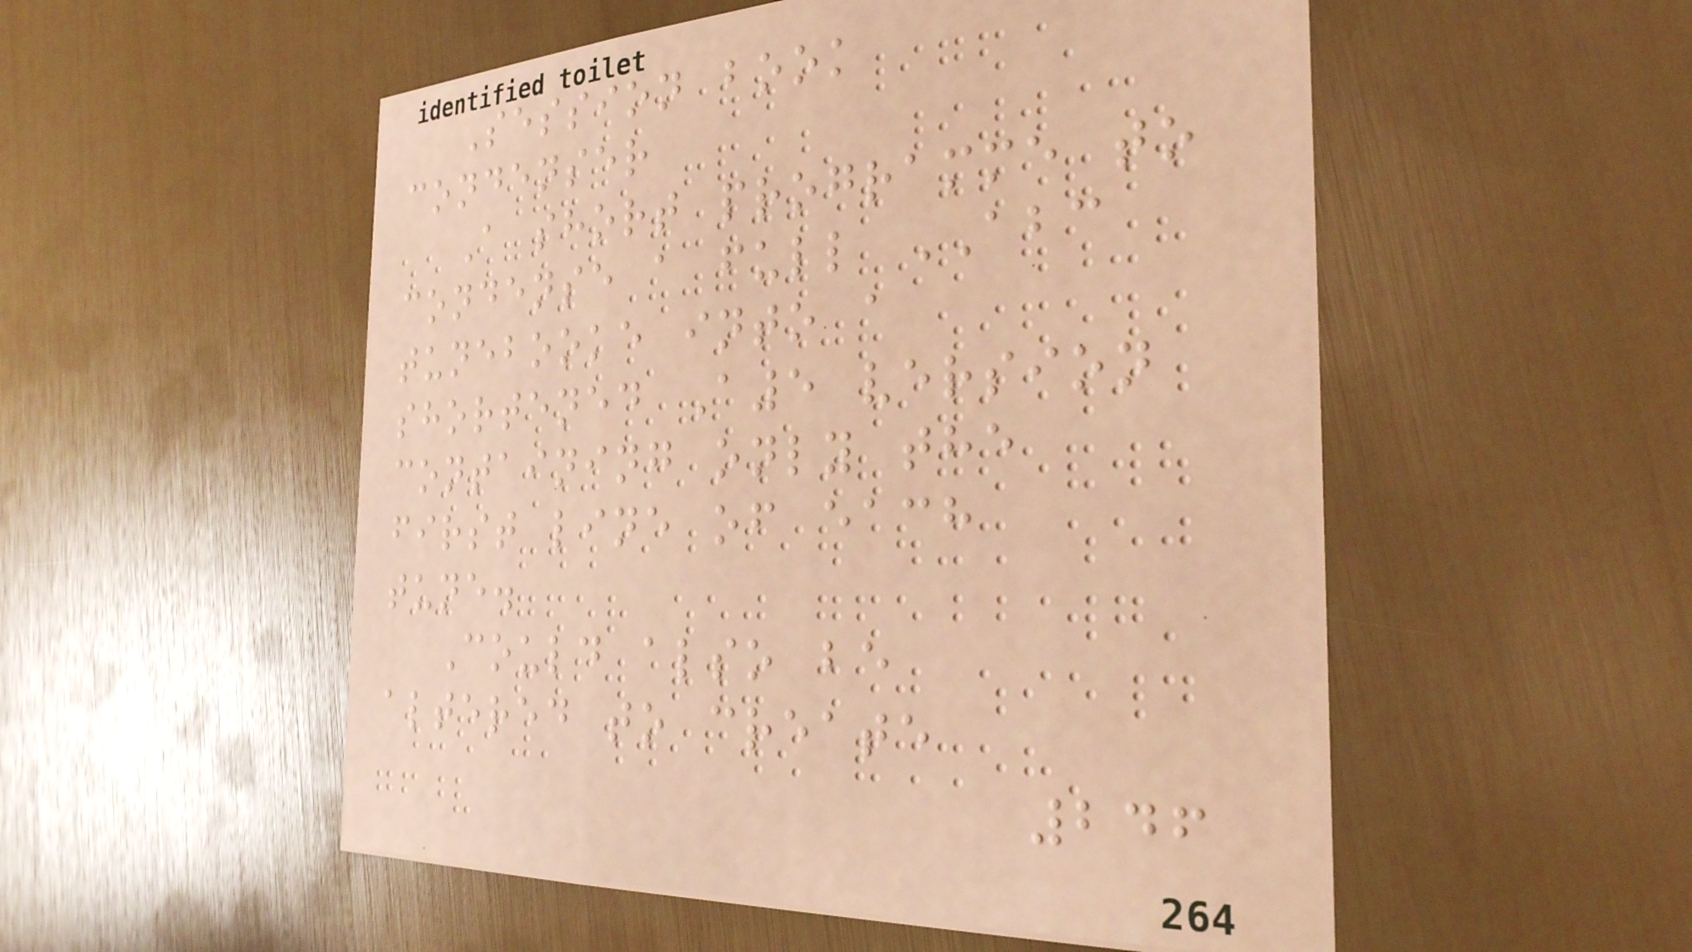Session book
condenser
A short programme to
condense a full ABC
tunebooke into a
shortened A5 version
containing only the
first line of each
tune.
Could also be
altered to create
246
